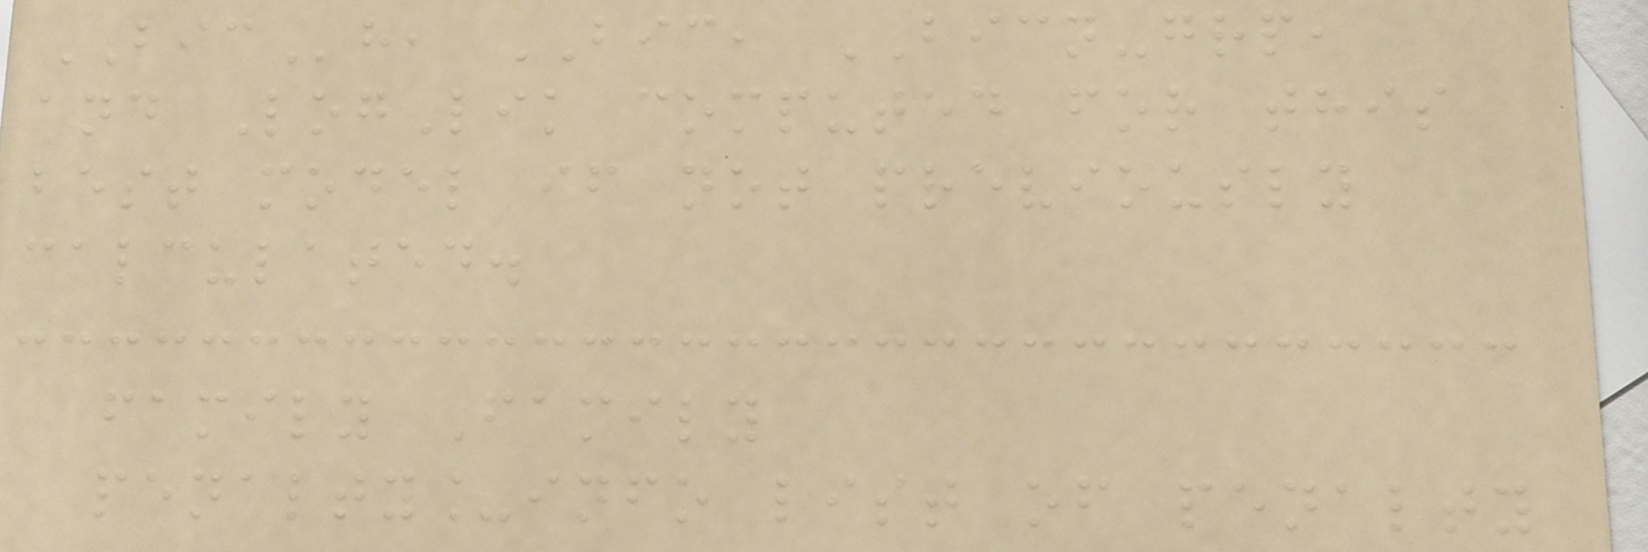BICh, BIC, BICN-grp,
and LogLik computed for this
best model if not previously
calculated.
family Family
penalty_info list of penalty
